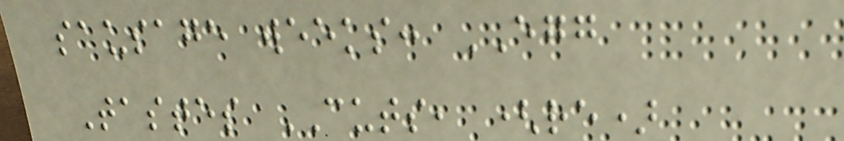sausage weeks: EGG
Tastes CUTS, (re)
